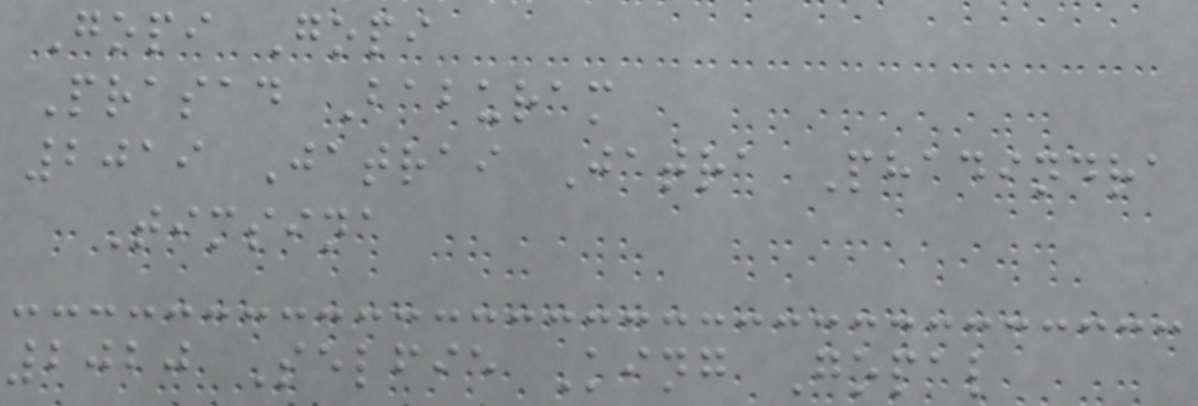Gopi Gopi
Prasad Baburam
2019 Jatrai Jatra Phadindra
Timsina
2020 Selfie King Gopal
